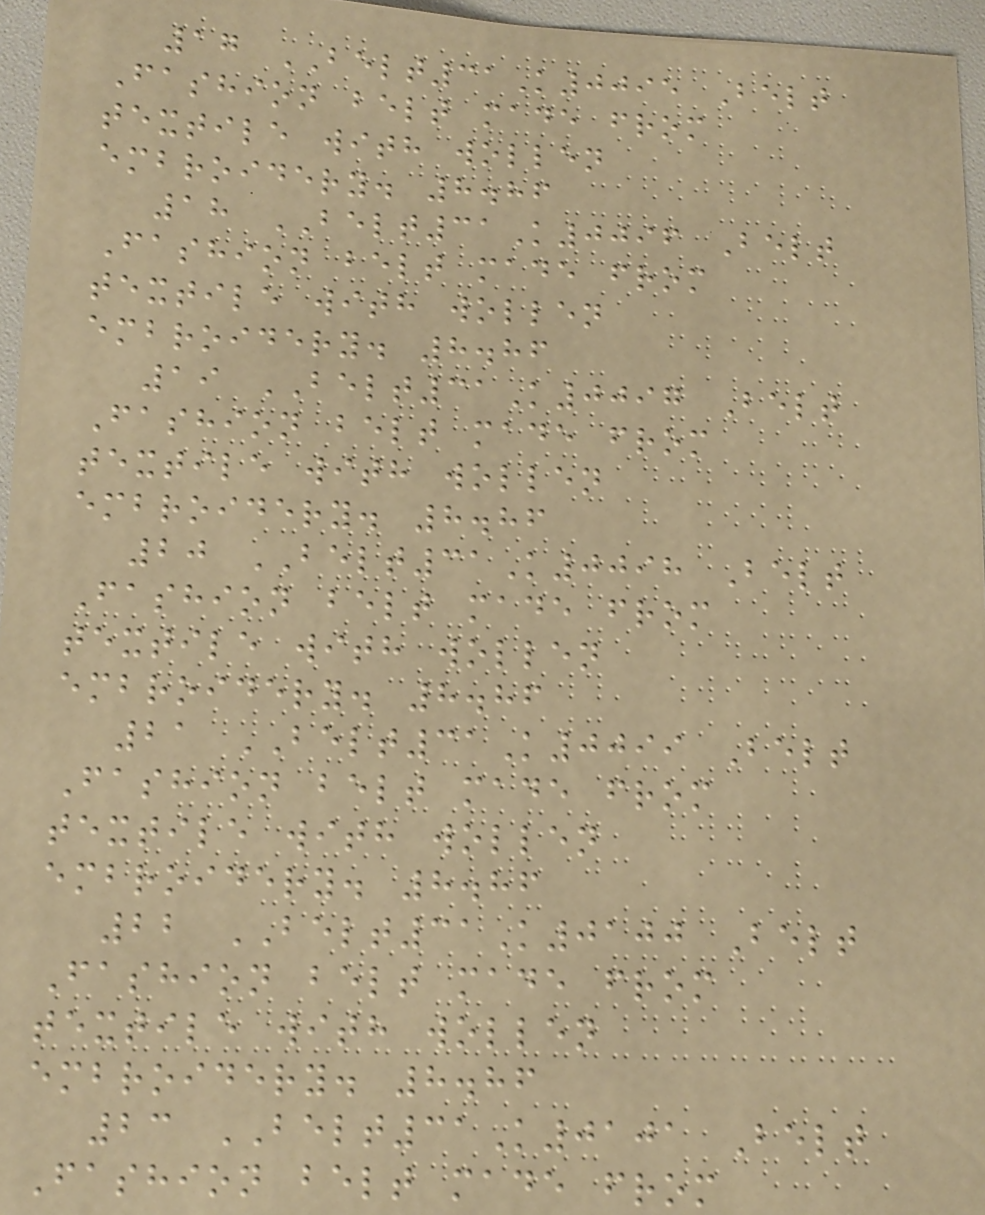17 BELT31K0095 Belt
Fashion belt made from
textile with wollen
embroidery. 8.86
18 BELT31K0096 Belt
Fashion belt made from
textile with wollen
embroidery. 8.86
19 BELT31K0097 Belt
Fashion belt made from
textile with wollen
embroidery. 8.86
20 BELT31K0098 Belt
Fashion belt made from
textile with wollen
embroidery. 8.86
21 BELT31K0099 Belt
Fashion belt made from
textile with wollen
embroidery. 8.86
22 BELT31K0100 Belt
Fashion belt made from
textile with wollen
embroidery. 8.86
23 BELT31K0101 Belt
Fashion belt made from
